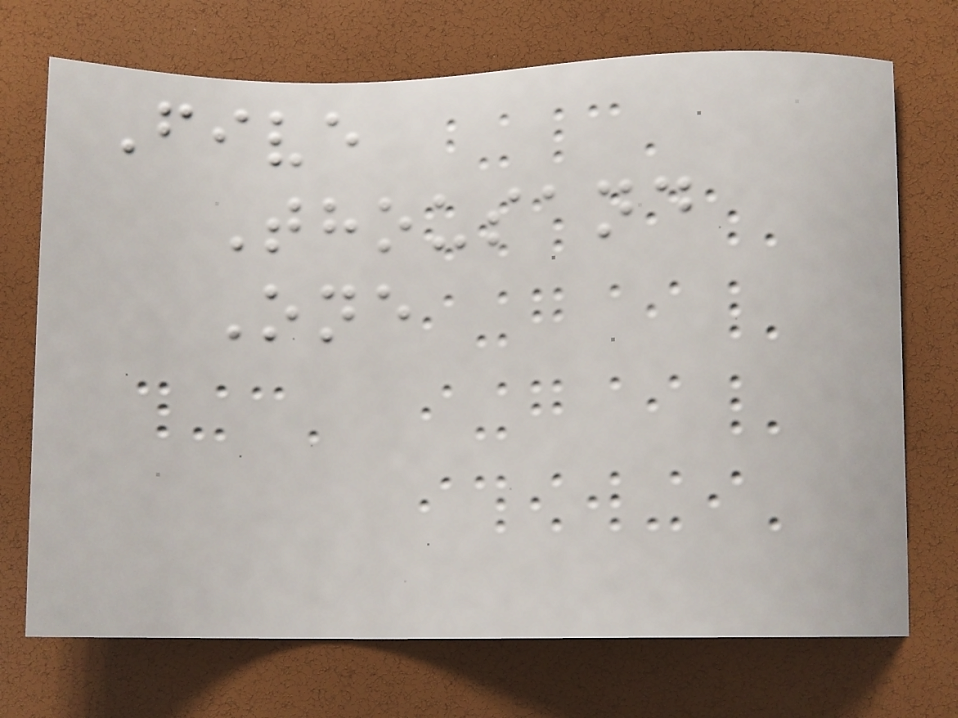Five
Thousand
One
